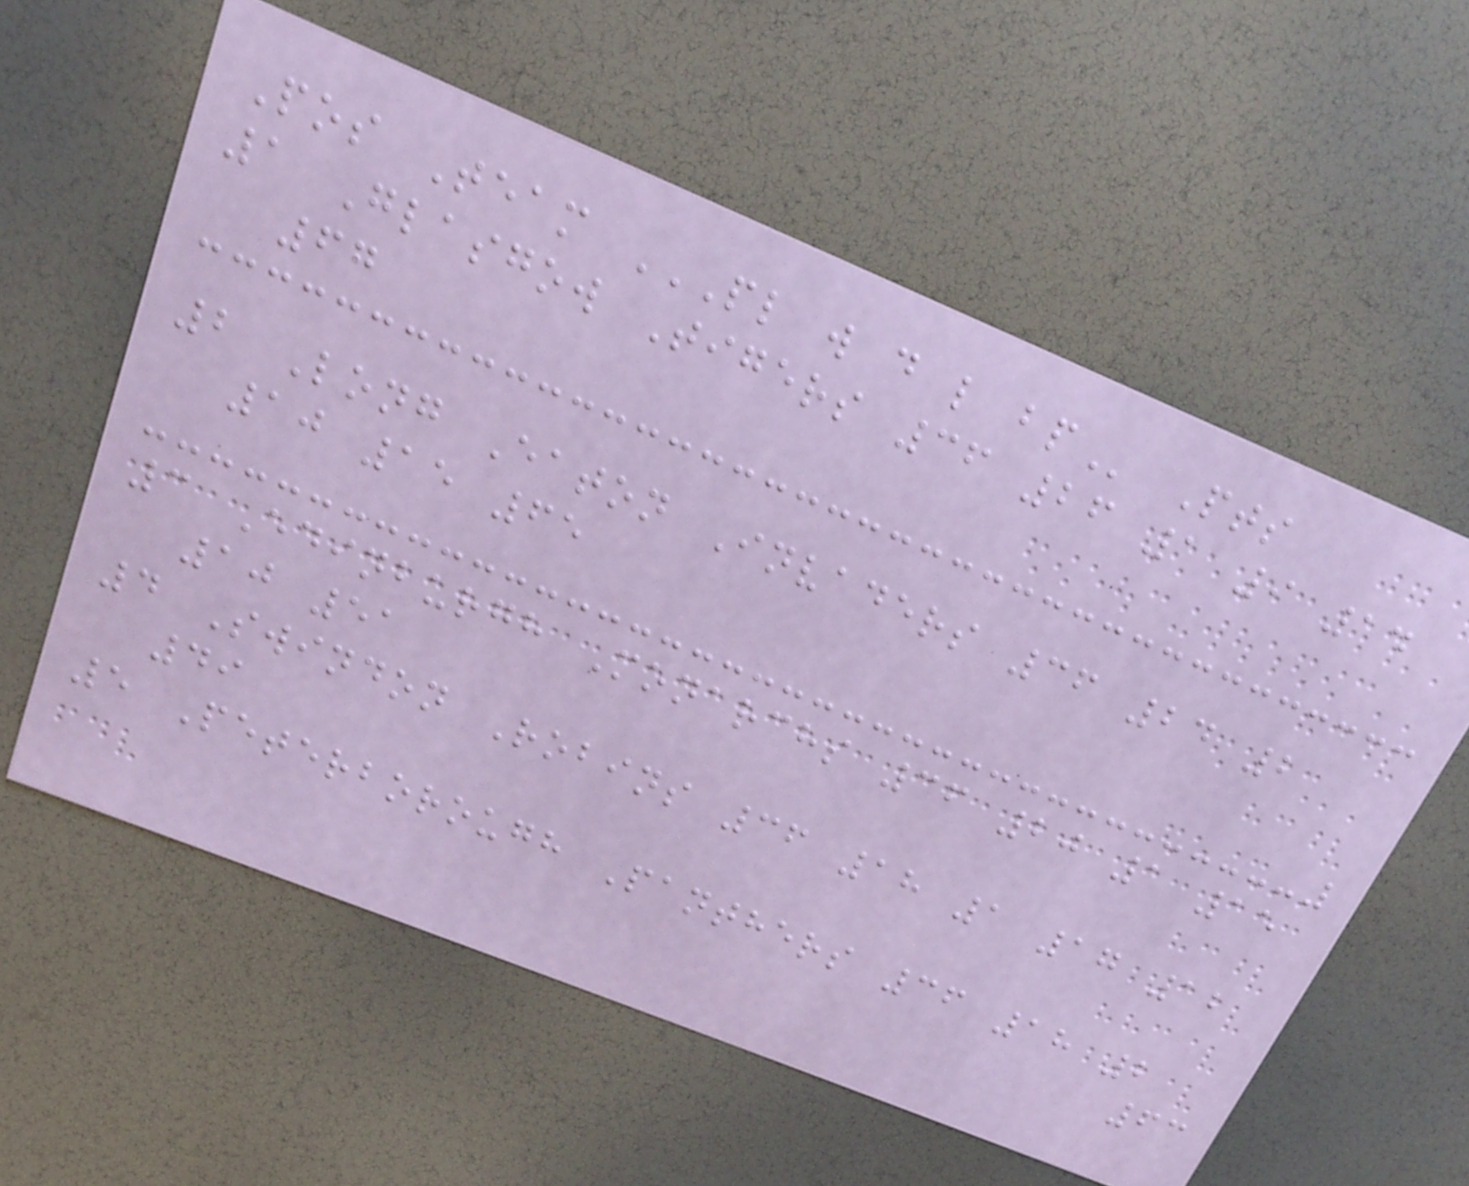Pos Team PL W D L BP Pts
1 Glasgow Tigers 36 26 1 9 14
67
2 Long Eaton Invaders 36 24 2
10 15 65
3 Edinburgh Monarchs 36 20 1 15
10 51
4 Swindon Robins 36 18 1 17 12
49
5 Peterborough Panthers 36 18 2
63
